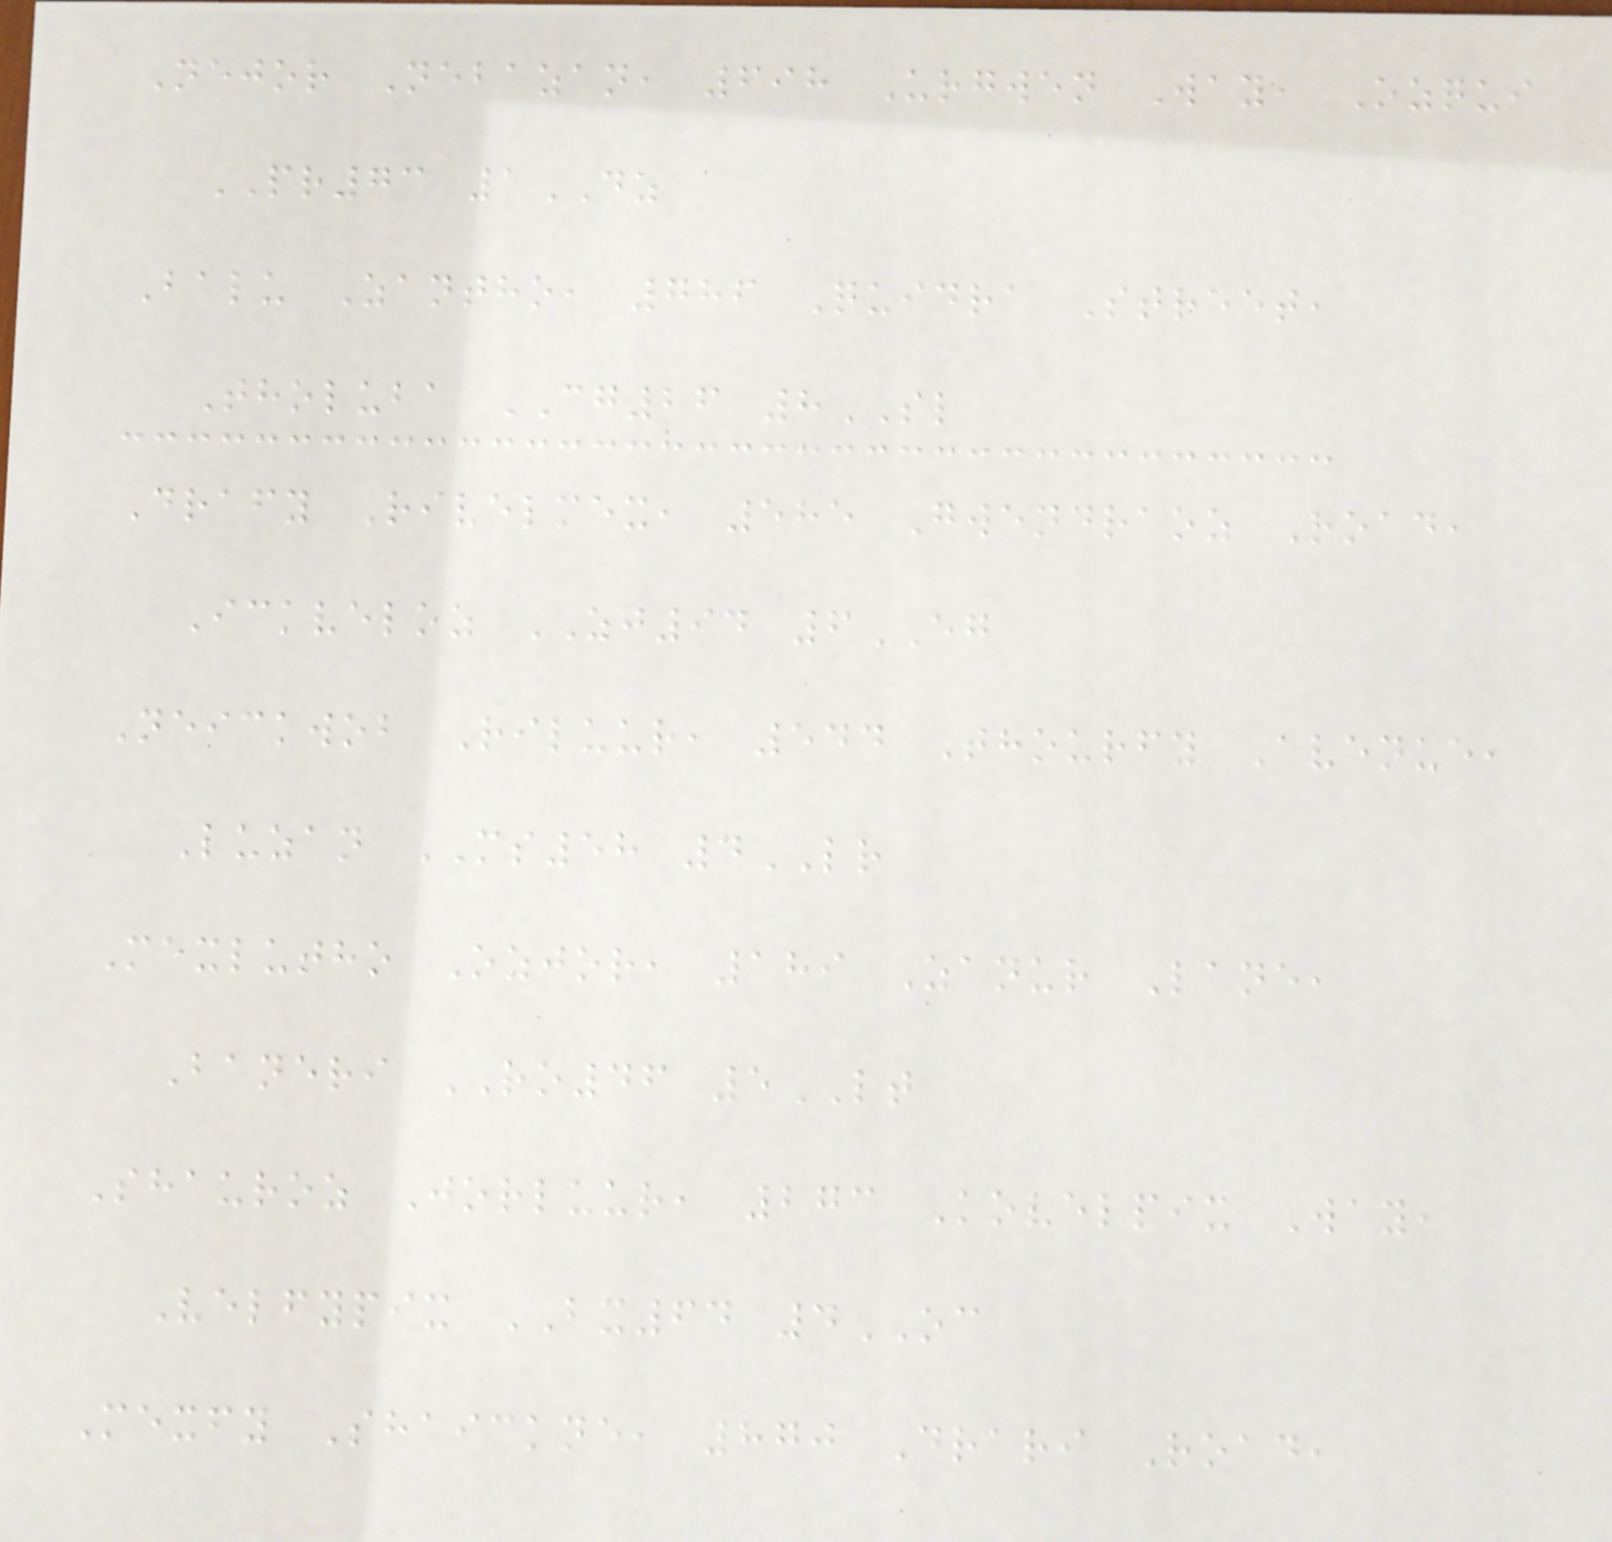Nejor Nebazan, 698 Urgwen Way, Ozqui
PR73 1DZ
Balu Zantho, 786 Quidra Street,
Tholuba CG26 8SL
Drafy Rivelmex, 585 Gwendraoz Road,
Ickveloz ZJ94 6EG
Neickwob Riluur, 544 Thourfy Avenue,
Luzan MS58 4LR
Mexlutho Ozjor, 189 Zanur Lane,
Baneri RO46 5LT
Shauroz Jorluur, 273 Kovelpix Way,
Velfypix BX64 4OC
Mexfy Shaickne, 870 Drari Road,
